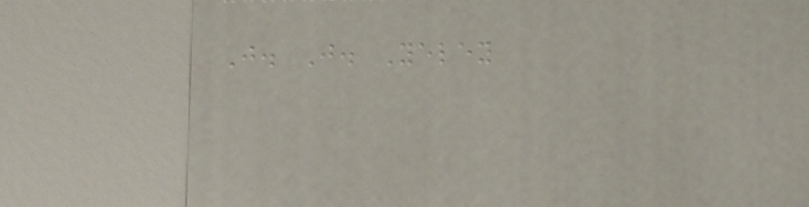J. J. Yeley
